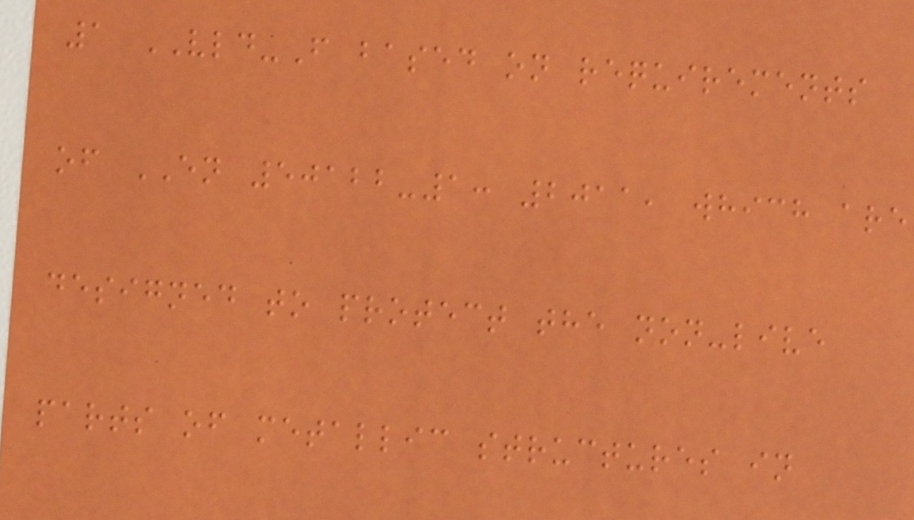1 VLD-F based on requirements
of EN 50122-1: 2011, which are
designed to protect the non-live
parts of metallic structures in
